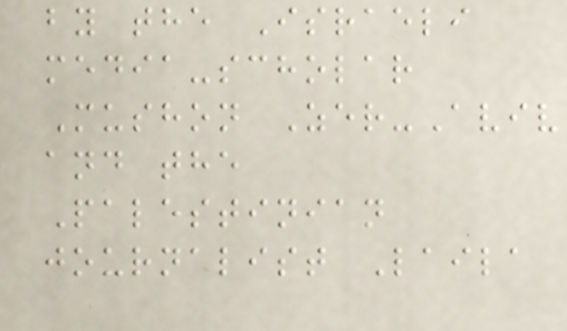by the Israeli
media-scholar
Mushon Zer-Aviv
and the
Palestinian
journalist Laila
